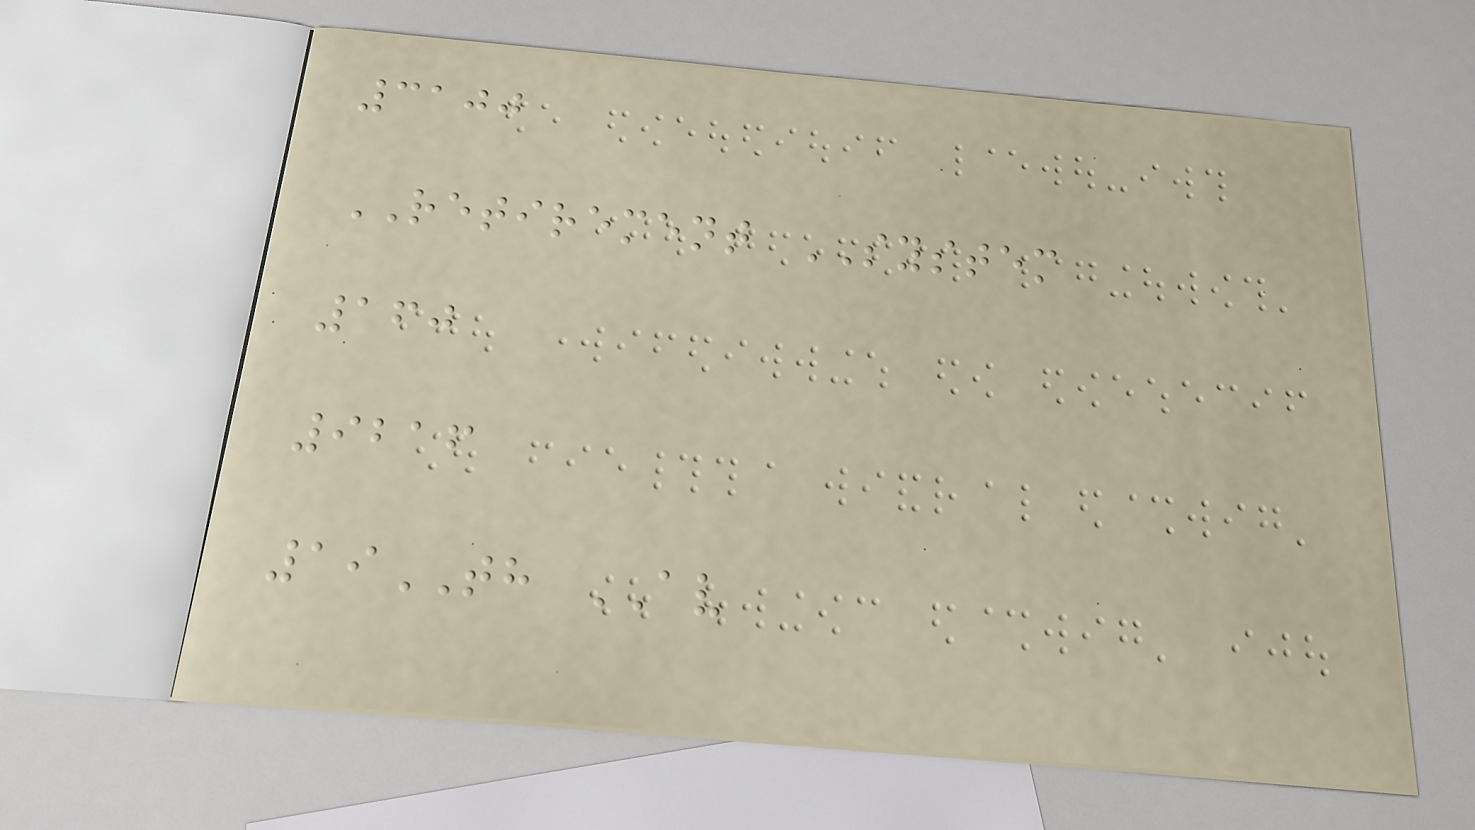3100
RETIREMENT SYSTEM
160
9216
19TH AV
